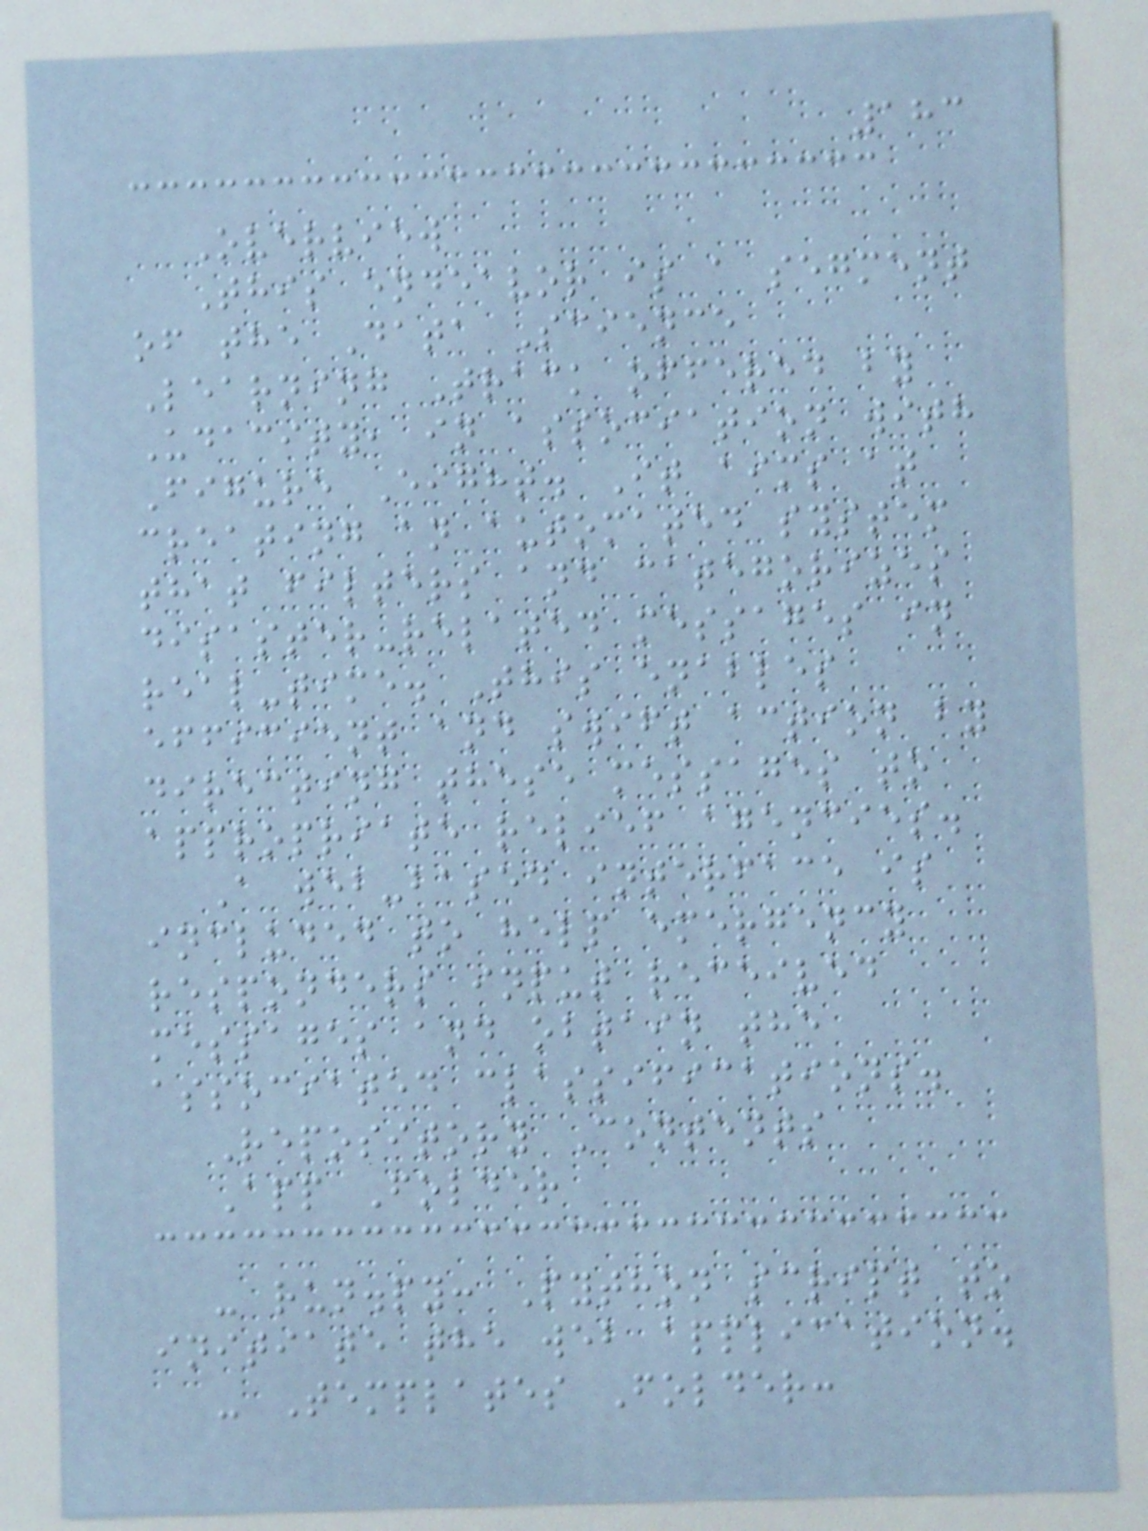183
Overview
This endeavor is a segment
of the Data Science
Learning Track offered by
Udacity, in association with
Figure Eight. It aims at
creating an automated system
that filters and categorizes
disaster-related messages in
real-time. This enables
efficient and swift action by
directing these messages to
appropriate relief agencies.
A web-based interface is
included to help emergency
responders input received
messages and obtain the
associated classifications.
Repository Contents
App Folder
- run.py: Python script to
initiate the web application.
- Templates Folder:
